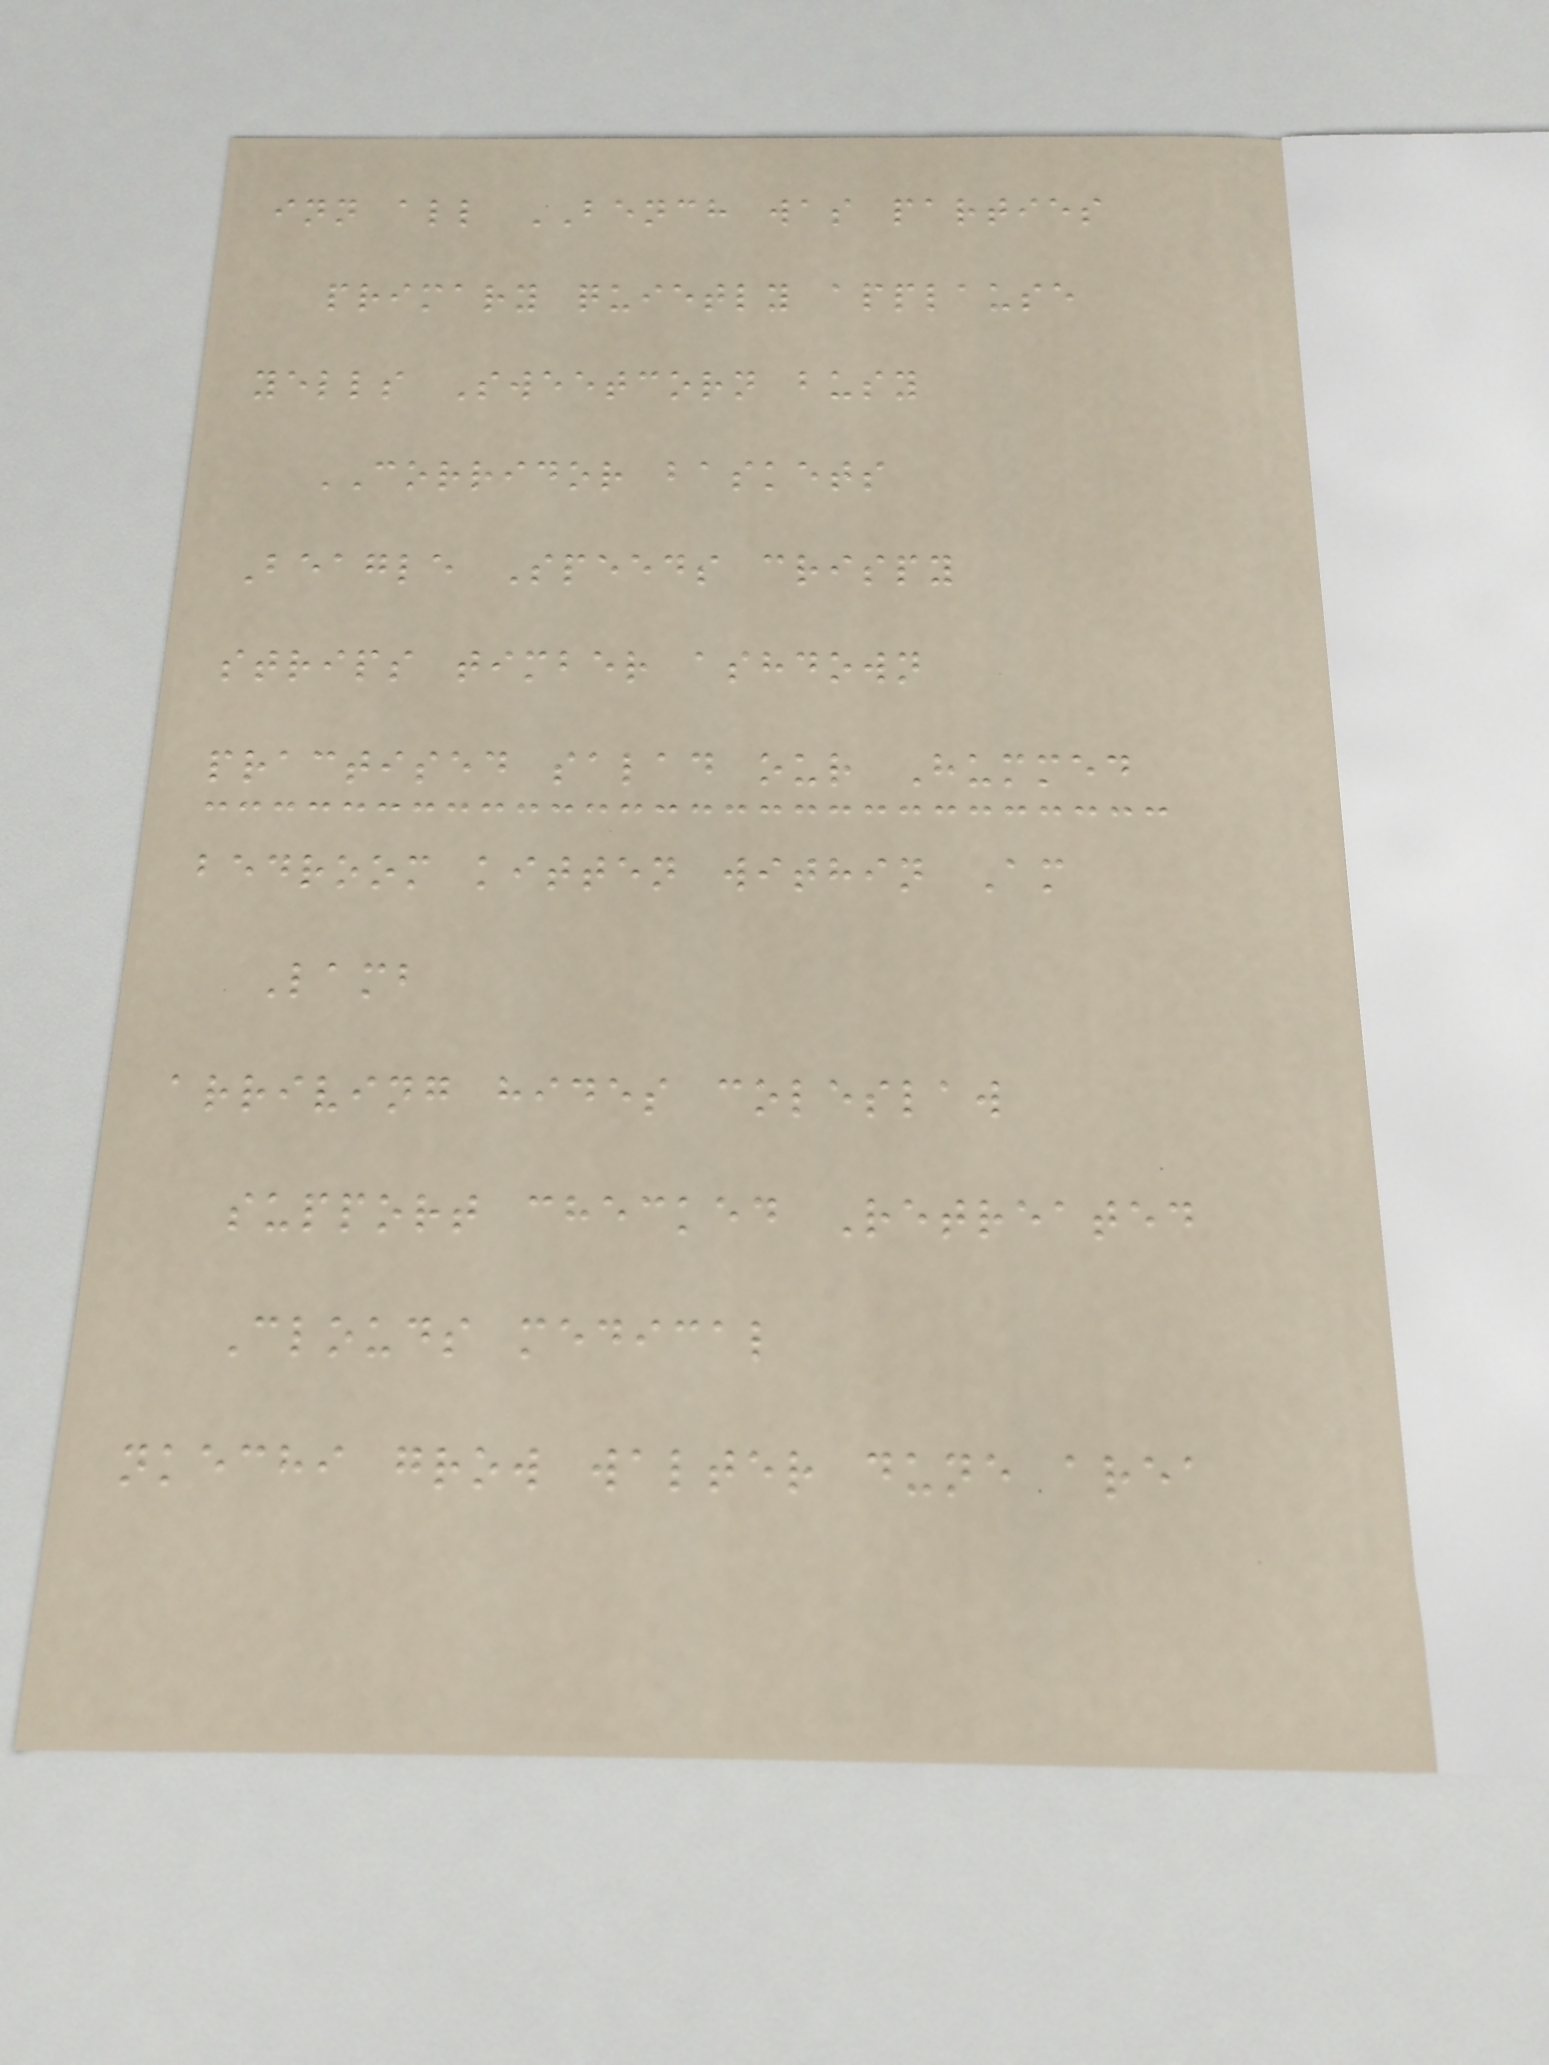inn all BENCH was parties
primary quietly applause
yells Sweetcorn busy
CORRIDOR baskets
Beagle Speeds crispy
strips timber ashdown
practised salad our Hummed
bedroom kitten within Am
Lamb
arriving hides coleslaw
support checked Retreated
Clouds medical
nkechi grow walter dune area
